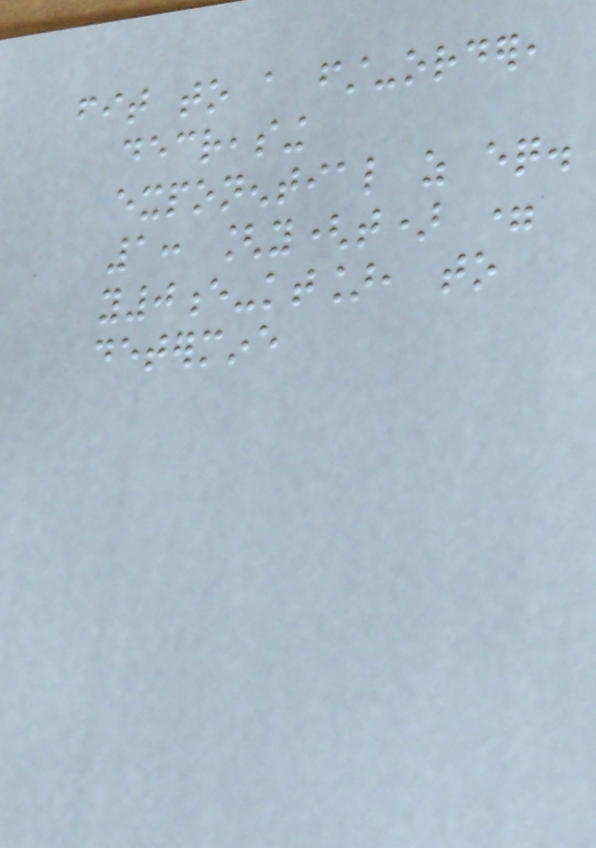fit to a first-order,
decreasing
exponential as eq.
1: [y(t) =
y0e-kt], to
determine
